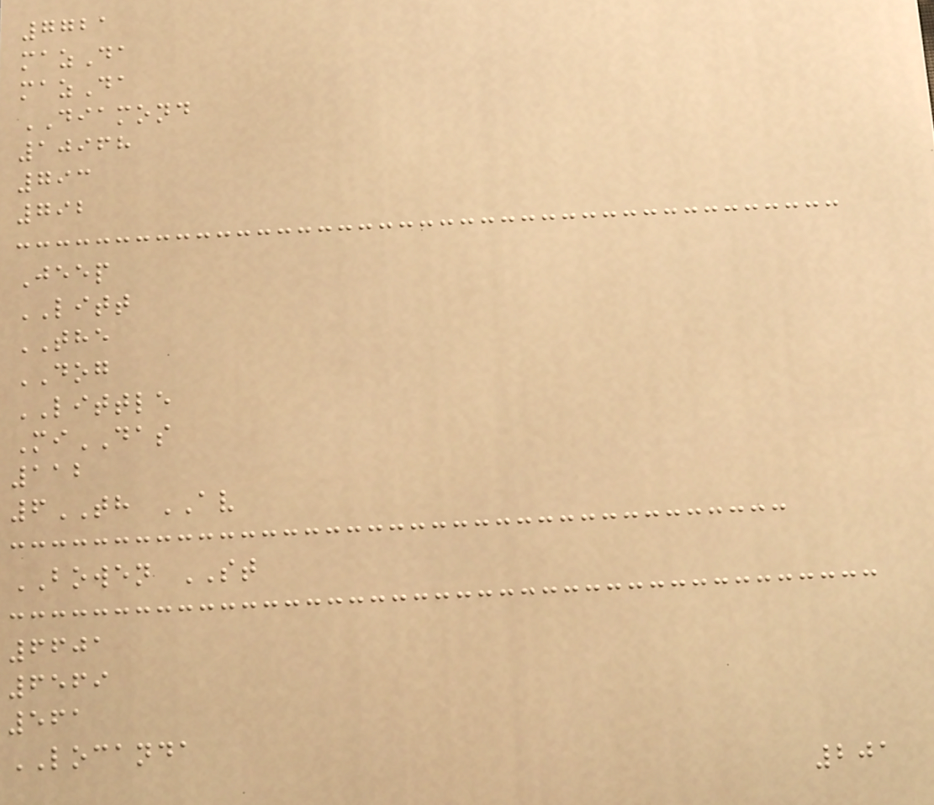7721
mazDa
mazDa
DIAMOND
10968
793
792
Jeep
LITT
THE
DOG
LITTLE
MiDAS
112
6TH AV
BOWEN ST
6601
6569
561
LOCANDA
201
